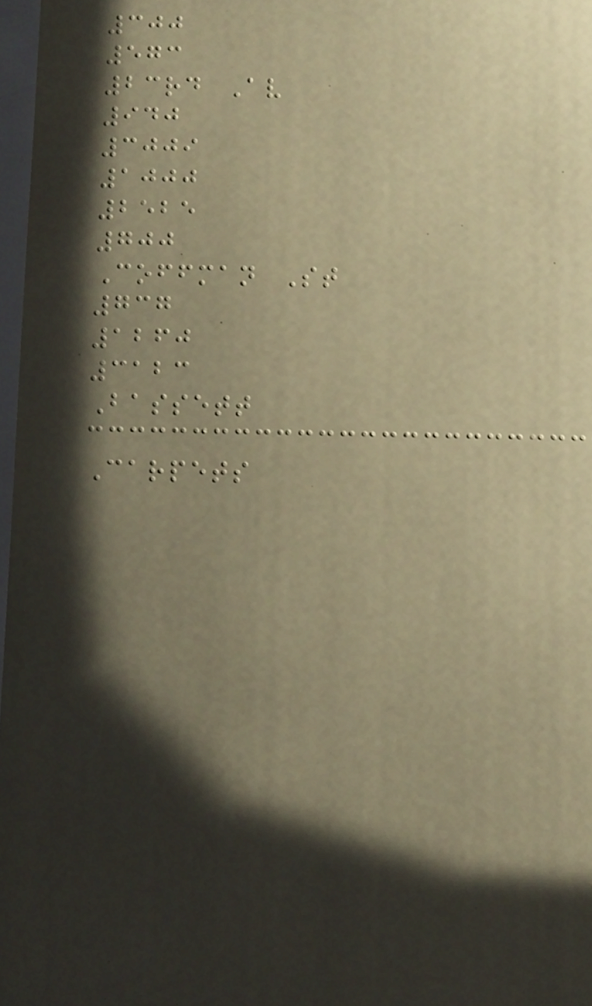300
573
23rd Av
940
3009
1000
2525
700
Coffman St
737
1260
3123
Bassett
Carpets
